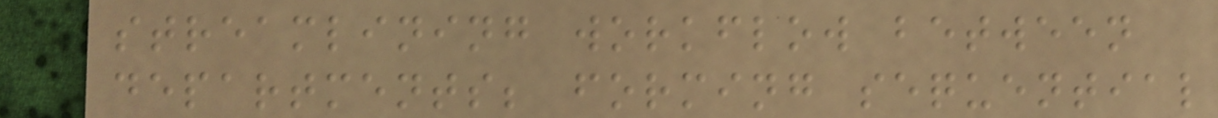streamlining workflow between
departments; forming sequential
